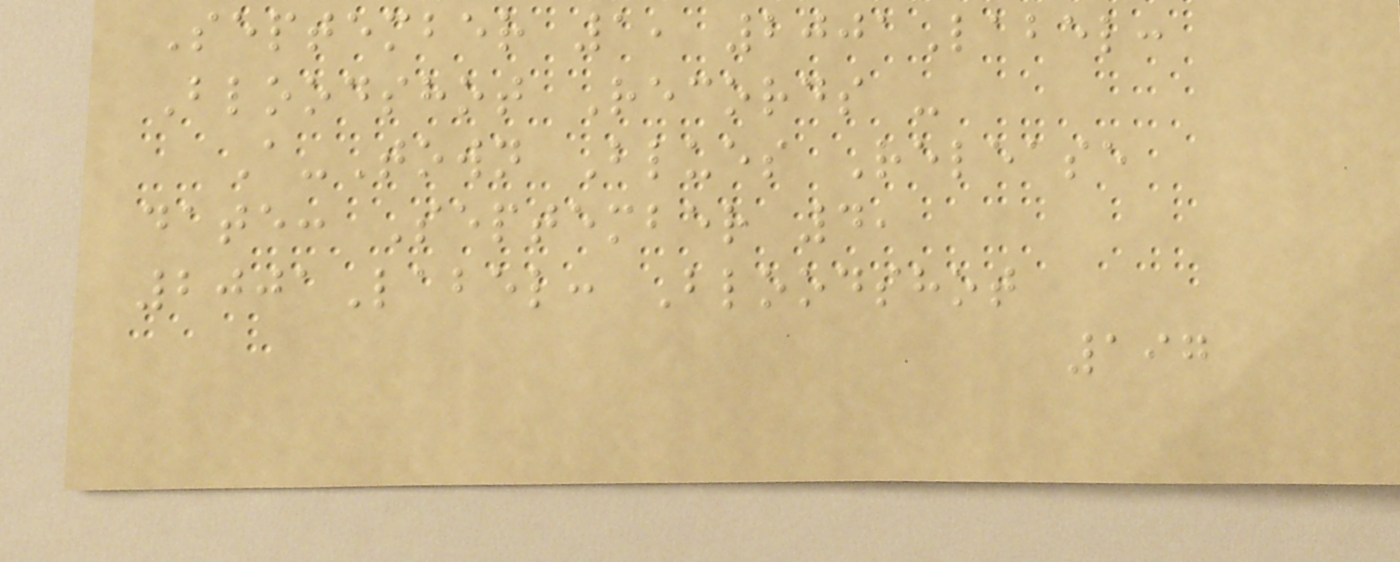September 1, 2001Label:
Bloodshot Records -
A-Town Blues Release
date: September 4,
2001Label: Bloodshot
197
